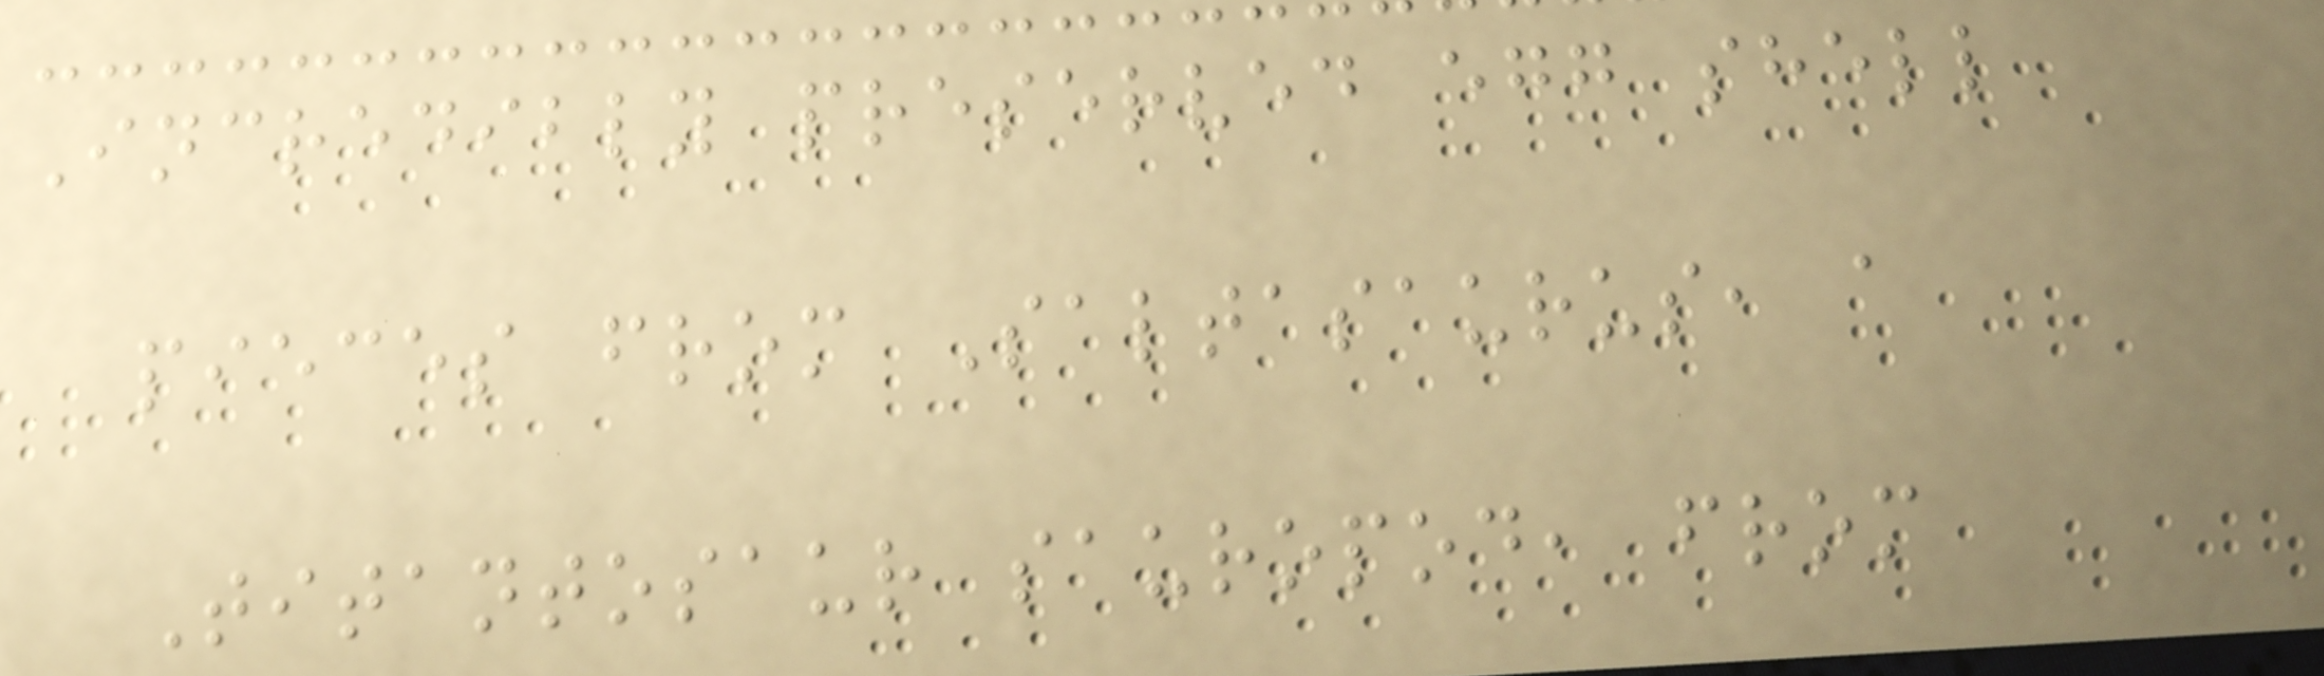Incredibly preserved egg shell
pieces from Saltasaurus, a
Titantosaur sauropod, from
